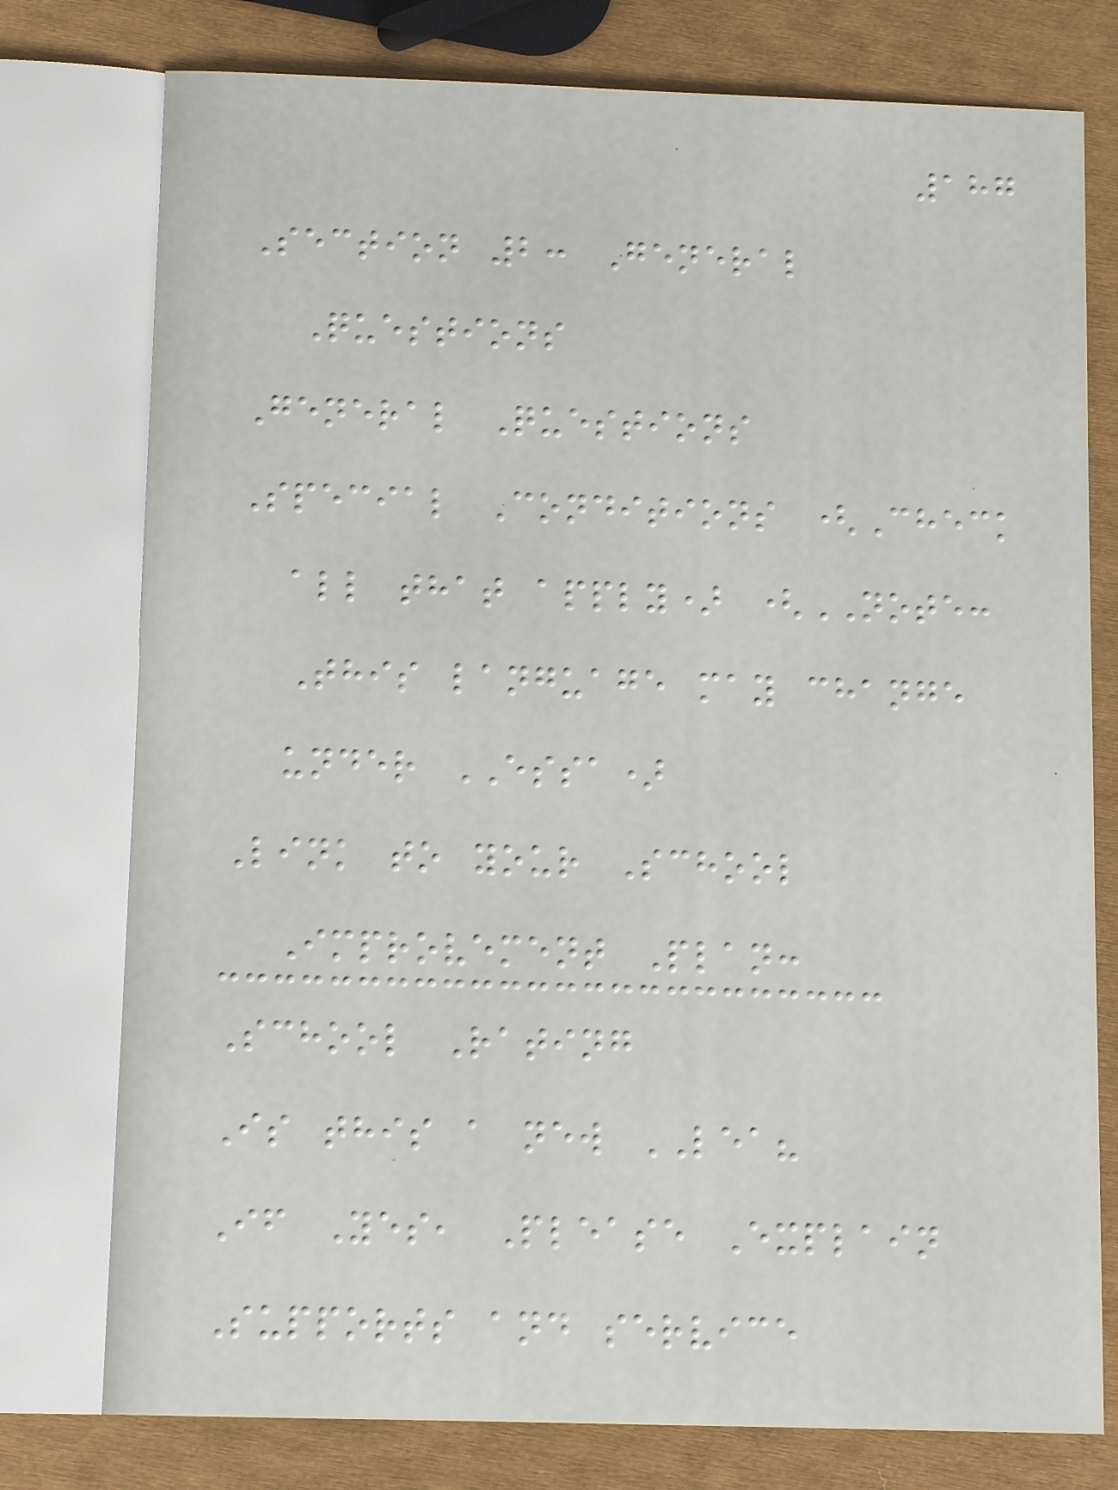187
Section 2: General
Questions
General Questions
Special Conditions (Check
all that apply) (NOTE:
This language may change
under ESSA)
Link to your School
Improvement Plan:
School Rating
Is this a new LEA?
If Yes, Please Explain
Supports and service
